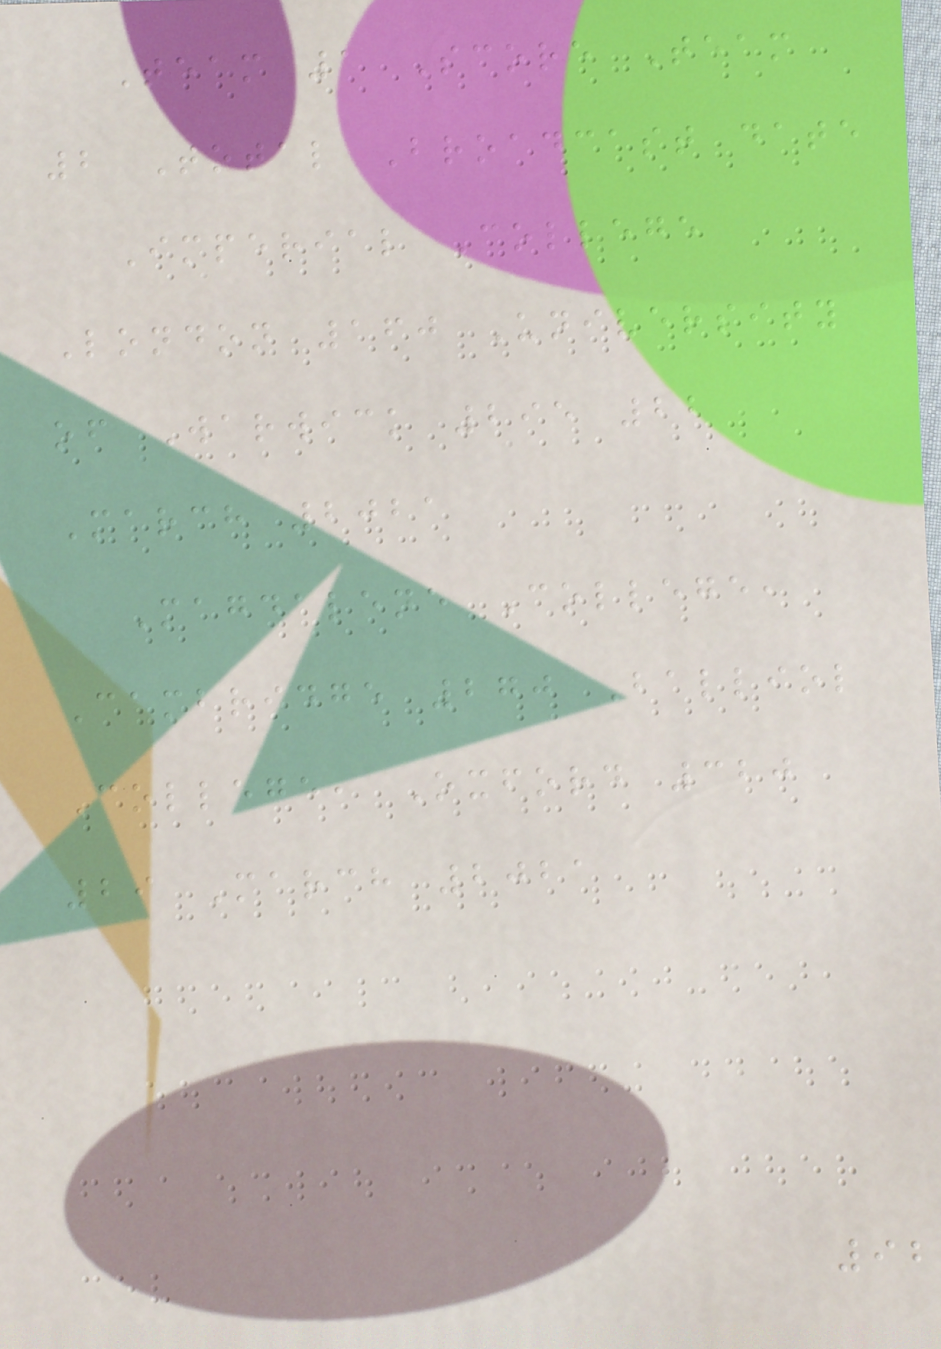Team 1 Score Team
2 Total Broadcast date
Imperial College
London 160 University
of Warwick 295 22
March 2021
Magdalene College,
Cambridge 270 Balliol
College, Oxford 320
29 March 2021
92
